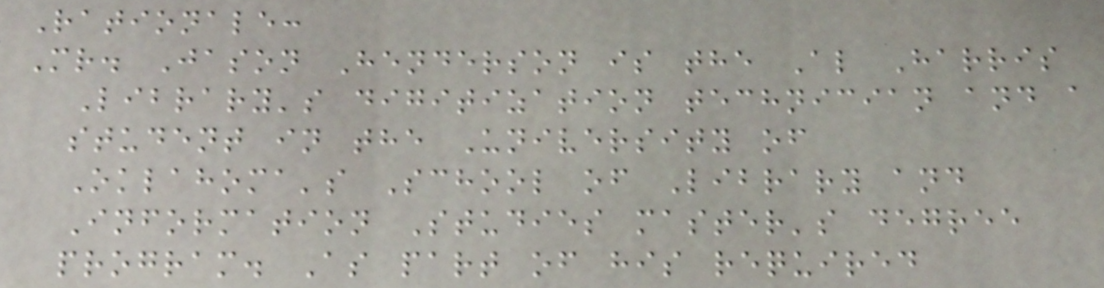Rationale:
Mr. Jason Henderson is the Al Harris
Library's digitization technician and a
student in the University of
Oklahoma's School of Library and
Information Studies master's degree
program. As part of his required
